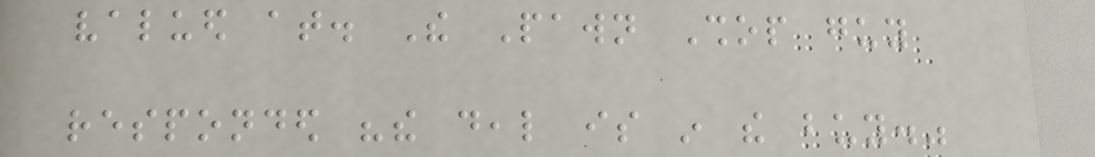valued at. The Pawn Shop guy
responded "the deal is in the buy."
